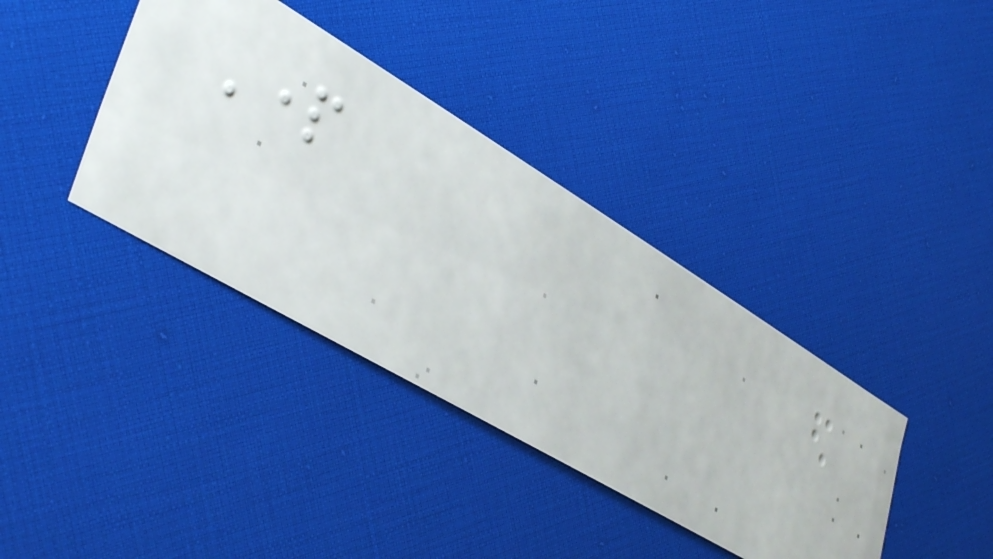Part
